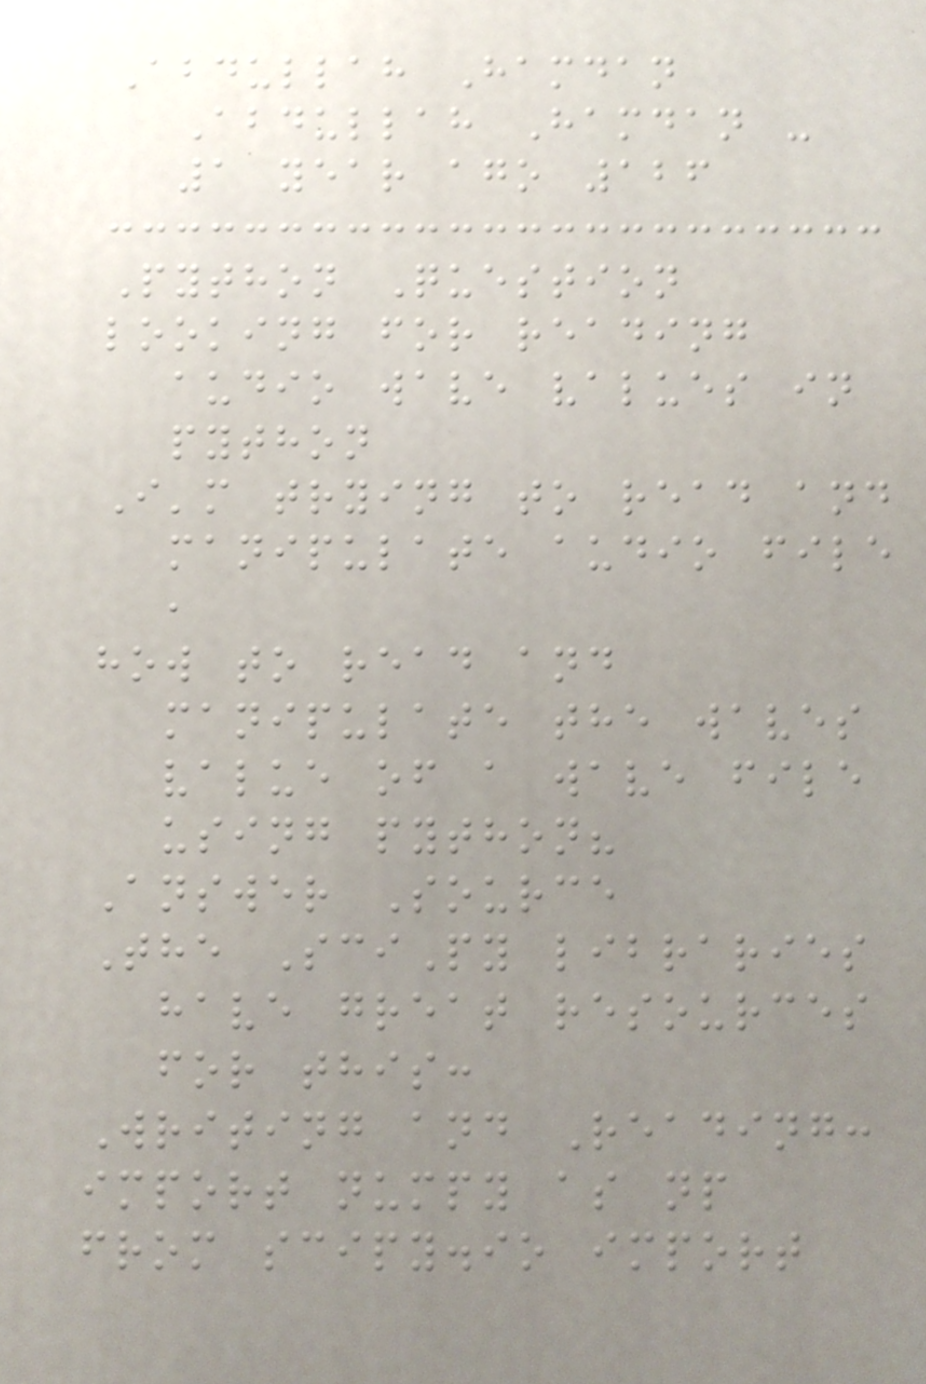Abdullah Hamdan
Abdullah Hamdan -
1 year ago 126
Python Question
looking for reading
audio wave values in
python
I'm trying to read and
manipulate audio file
,
how to read and
manipulate the waves
value of a wave file
using python?
Answer Source
The SciPy libraries
have great resources
for this:
Writing and Reading:
import numpy as np
from scipy.io import
